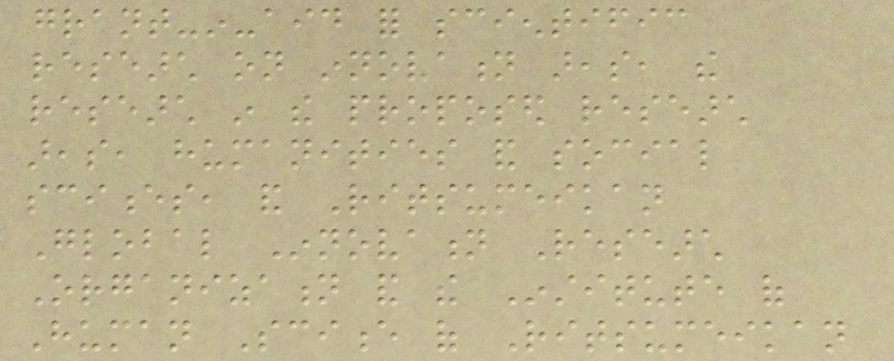grant-in-aid for scientific
research on innovation areas, the
research in the proposed research
areas, humanities and social
sciences, and Ritsumeikan
Global Innovation Research
Organization and the Institute of
Human Science of Ritsumeikan
